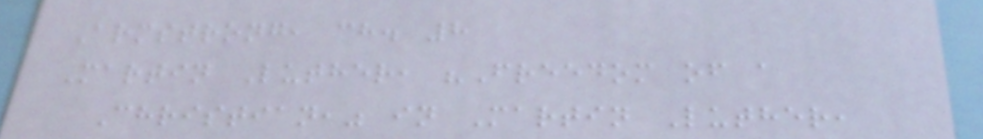Armstrong, ch. 8
Martin Luther, "Freedom of a
Christian," in Martin Luther,
